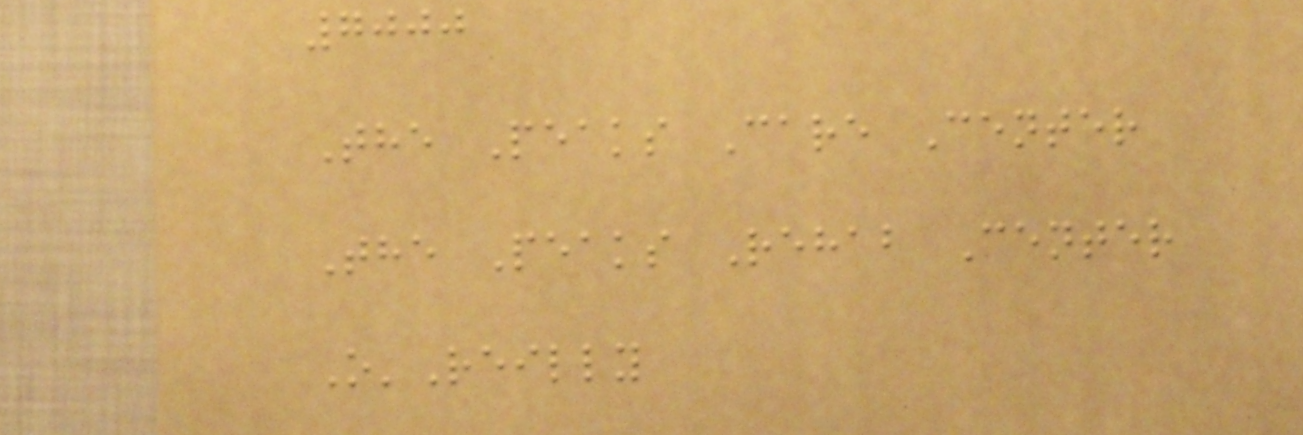7000
The Peaks Care Center
The Peaks Rehab Center
O'Reilly
